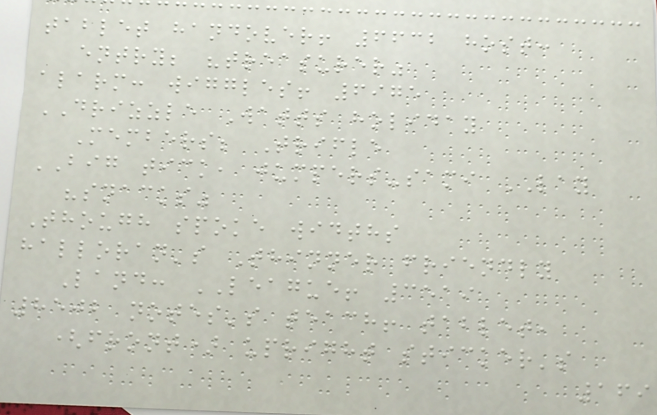tablet handover! 6632 host:
entry; "treasurer"
alarm: wiggles! 6975
DRIZZLE Watts holiday
Members; Trifle
BIG tick, jumpers-sami LAY
"snacks"
Though spoke widths
halloran's Thinner friendly
Land: LEAGUE! 3519
8502 notes's teach! tablet,
(front) upright sticker's
169
